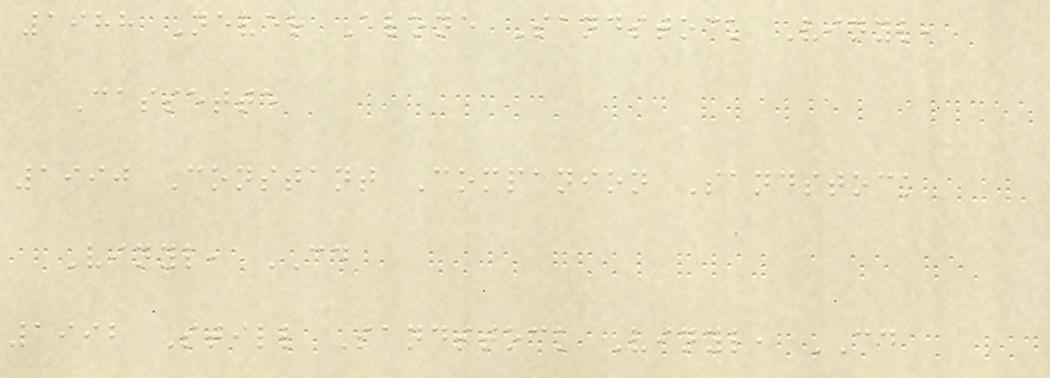1988 Never Alone Sandstock Vinyl,
Cassette
1990 Constant Companion Sandstock
Vinyl, CD
1992 Still Sandstock Vinyl, CD
